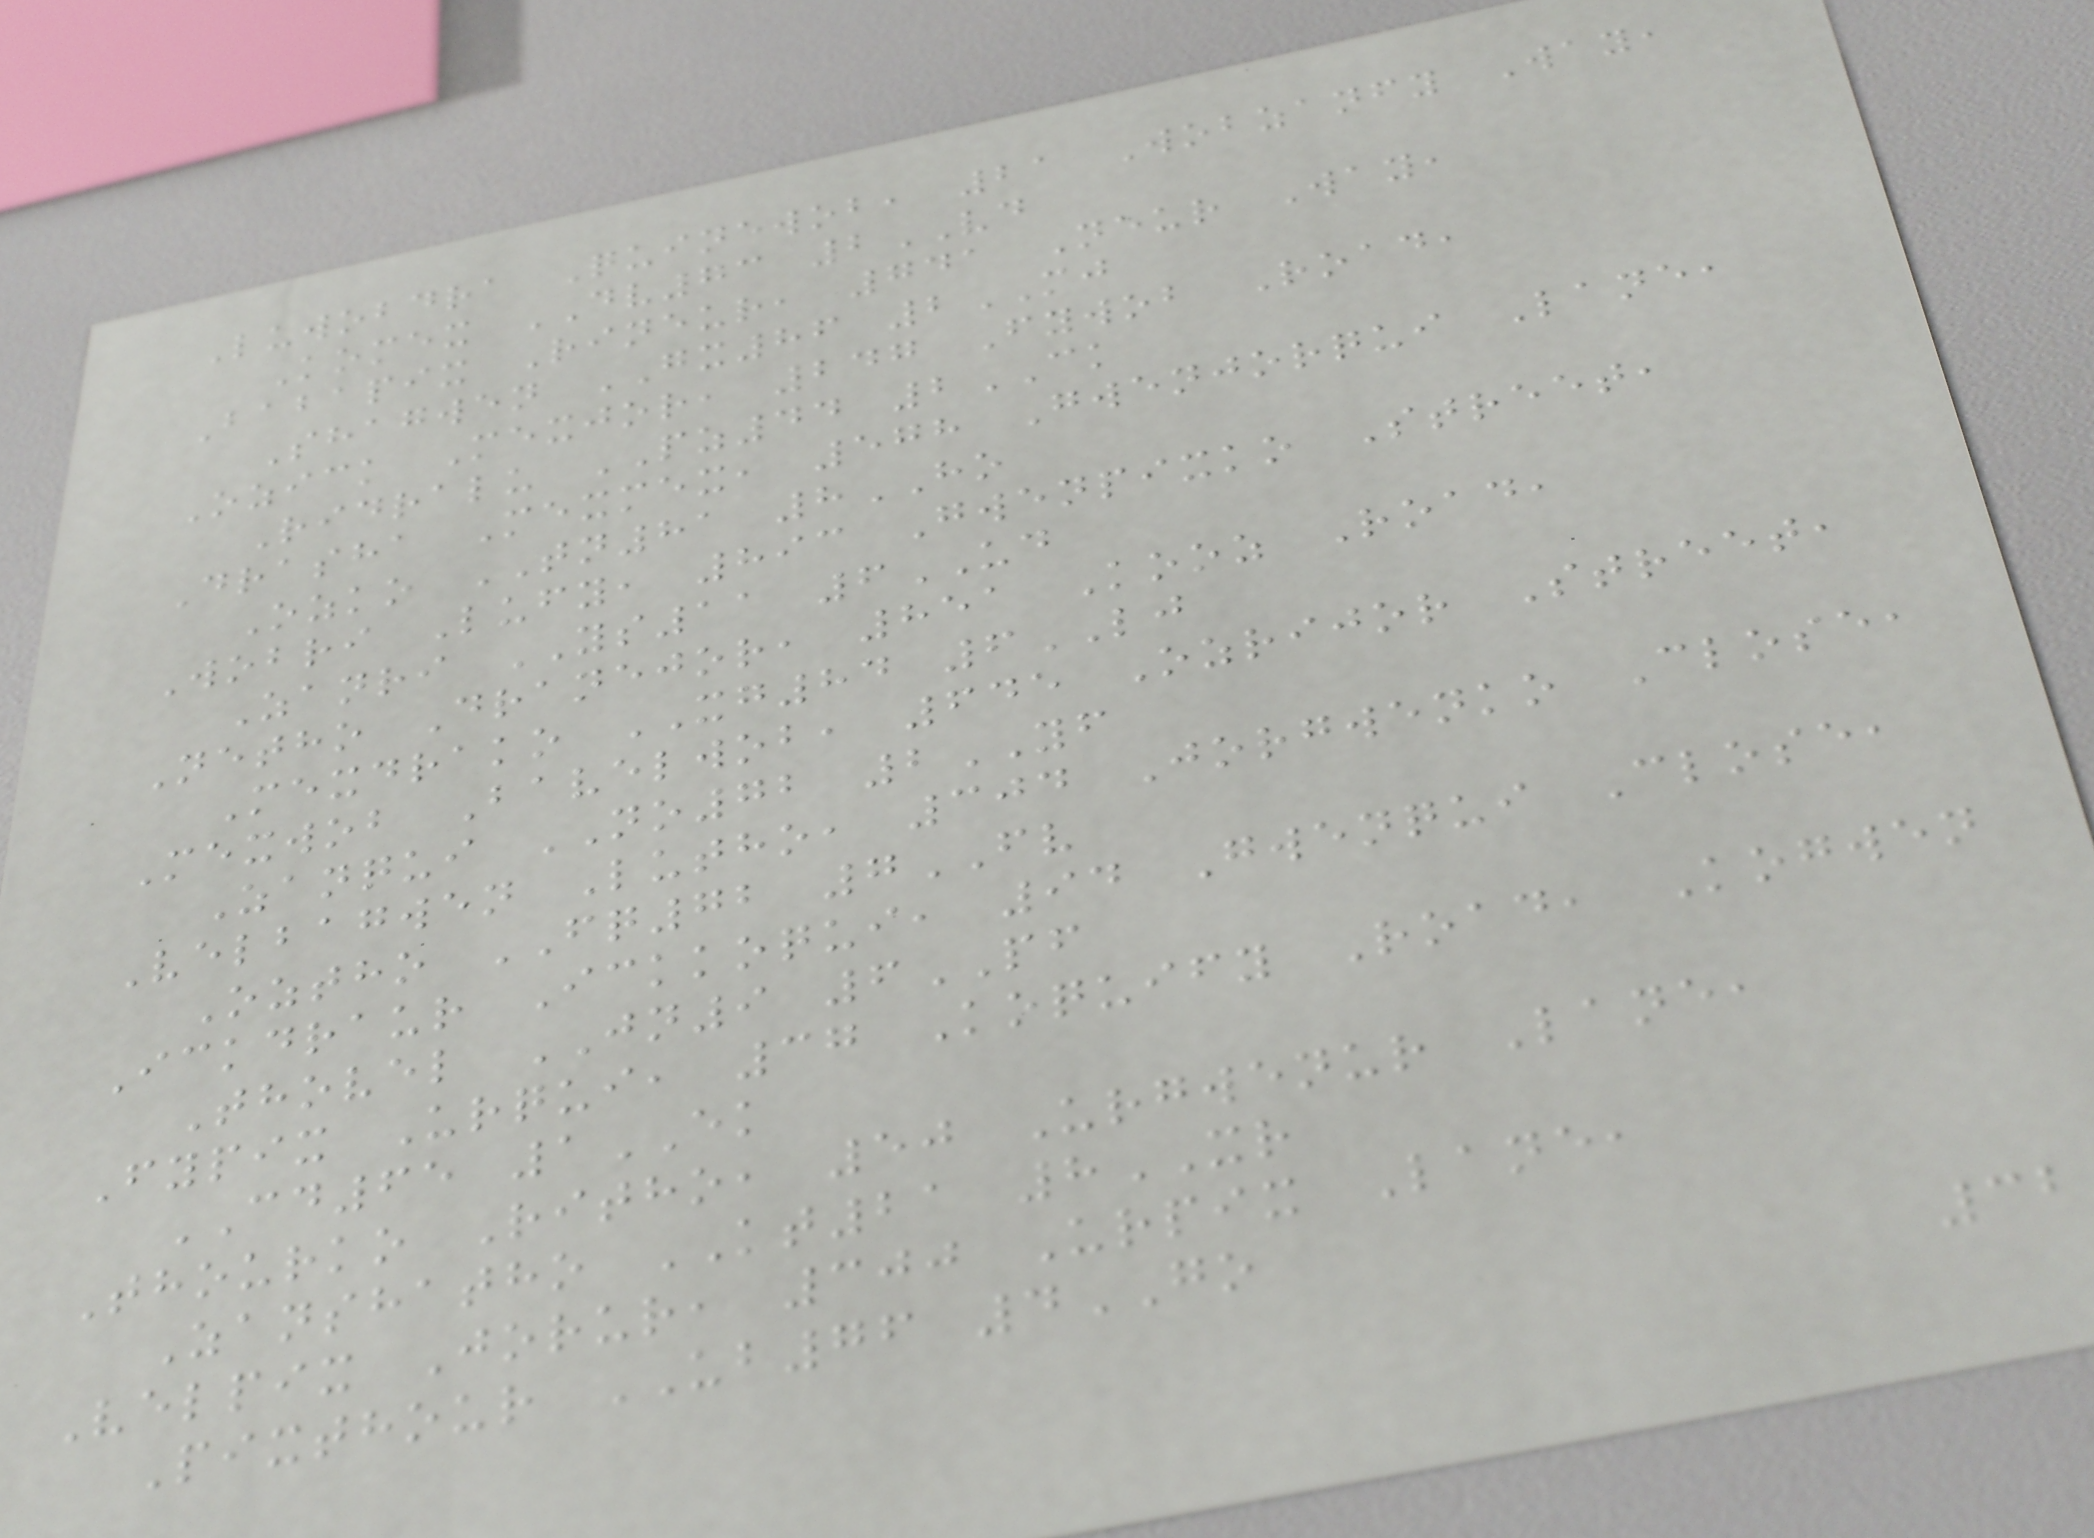Luwobdra Quinewob, 21 Wobzanfy Way,
Komex DV73 2VD
Babapix Rineur, 741 Neur Way,
Shagwen GX86 2MJ
Ozick Mexjor, 247 Fywob Road,
Ridralu PZ44 2CK
Drasha Mexmex, 578 Gwenjorqui Lane,
Ozko TN81 8HO
Wobri Lufy, 893 Gwenpixko Street,
Zanri YS11 6UD
Netho Dranejor, 851 Kooz Road,
Mexdrako XG84 6LJ
Mexwob Bavelwob, 645 Ozrijor Street,
Zanqui NO72 2YF
Velbagwen Lutho, 304 Jorgwenko Close,
Oztho FQ72 7FV
Ickdraur Ickkoqui, 94 Gwenqui Close,
Thovel JN9 6PF
Fypix Urqui, 37 Koquify Road, Kogwen
CD65 1EK
Thourko Ritho, 50 Urgwenur Lane,
Zanshatho KT21 8XR
Velpix Jorur, 300 Urpix Lane,
Pixthour UB76 4GO
32
